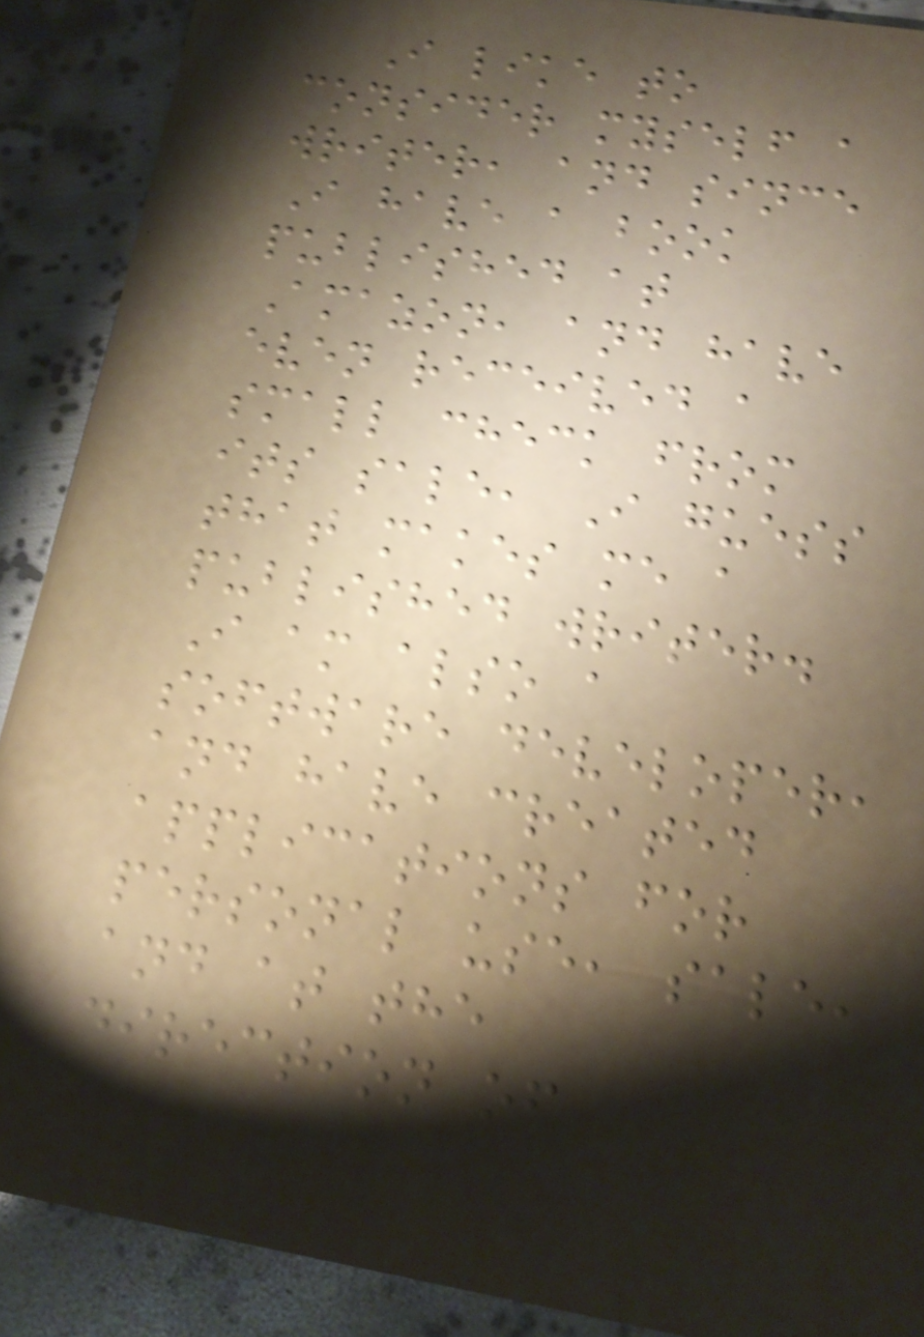I like to
consider myself a
writer, and since
I have a book
published at
Amazon, and have
even received a
small check from
its sale, I guess
that makes me a
published writer.
I am also a
software developer,
and have created
applications for
personal use, sale,
and at the
direction of
